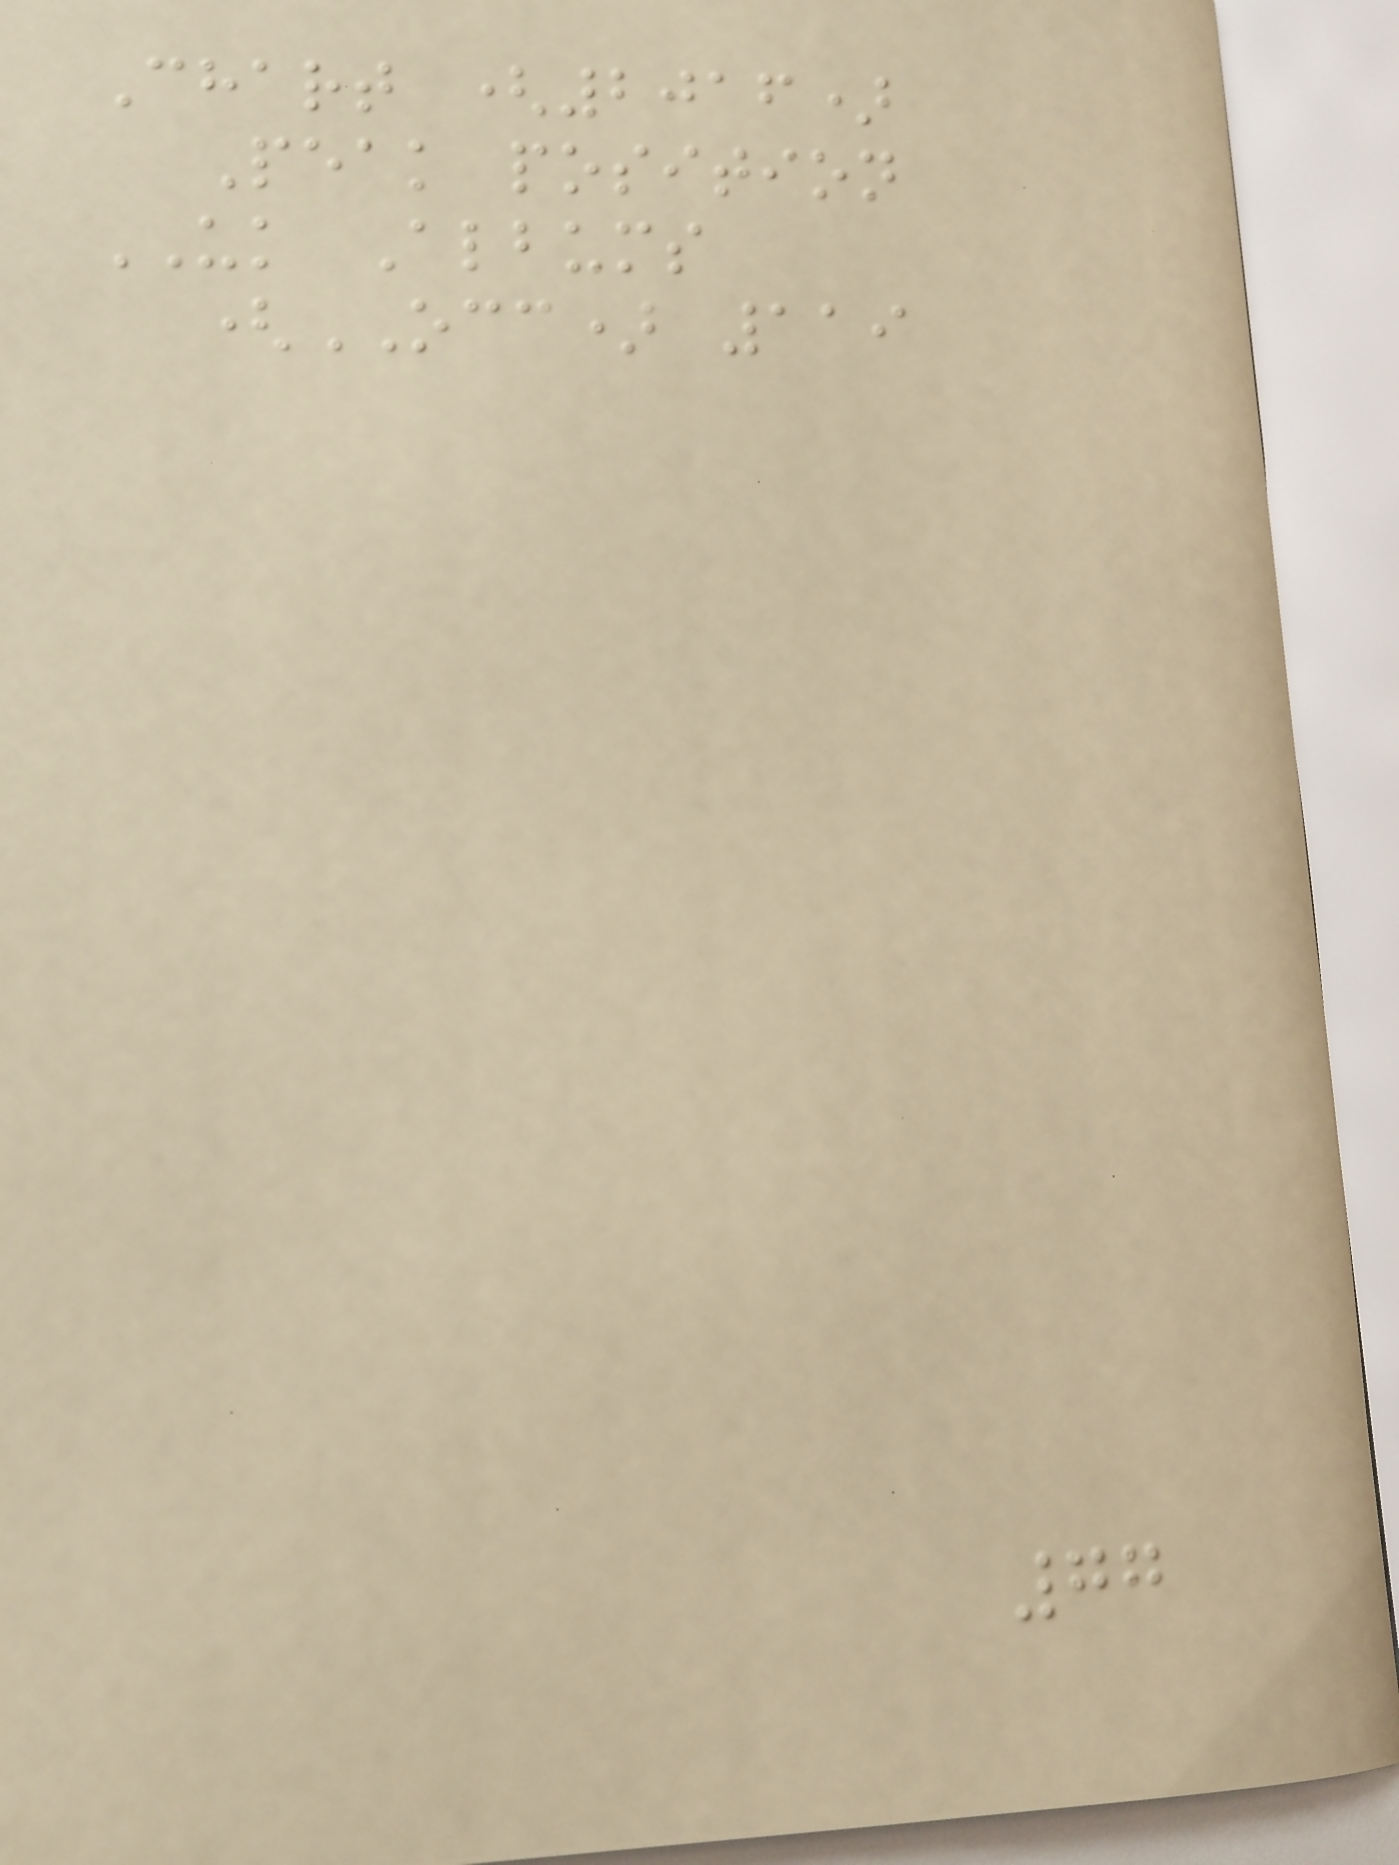Chart (2016)
Peak position
UK Albums
(OCC) 119
77
